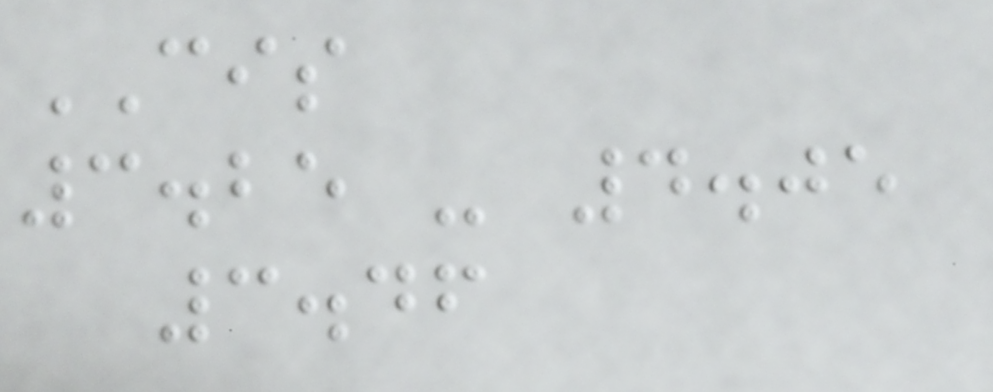CIS
3.25 - 4.05
3.46
